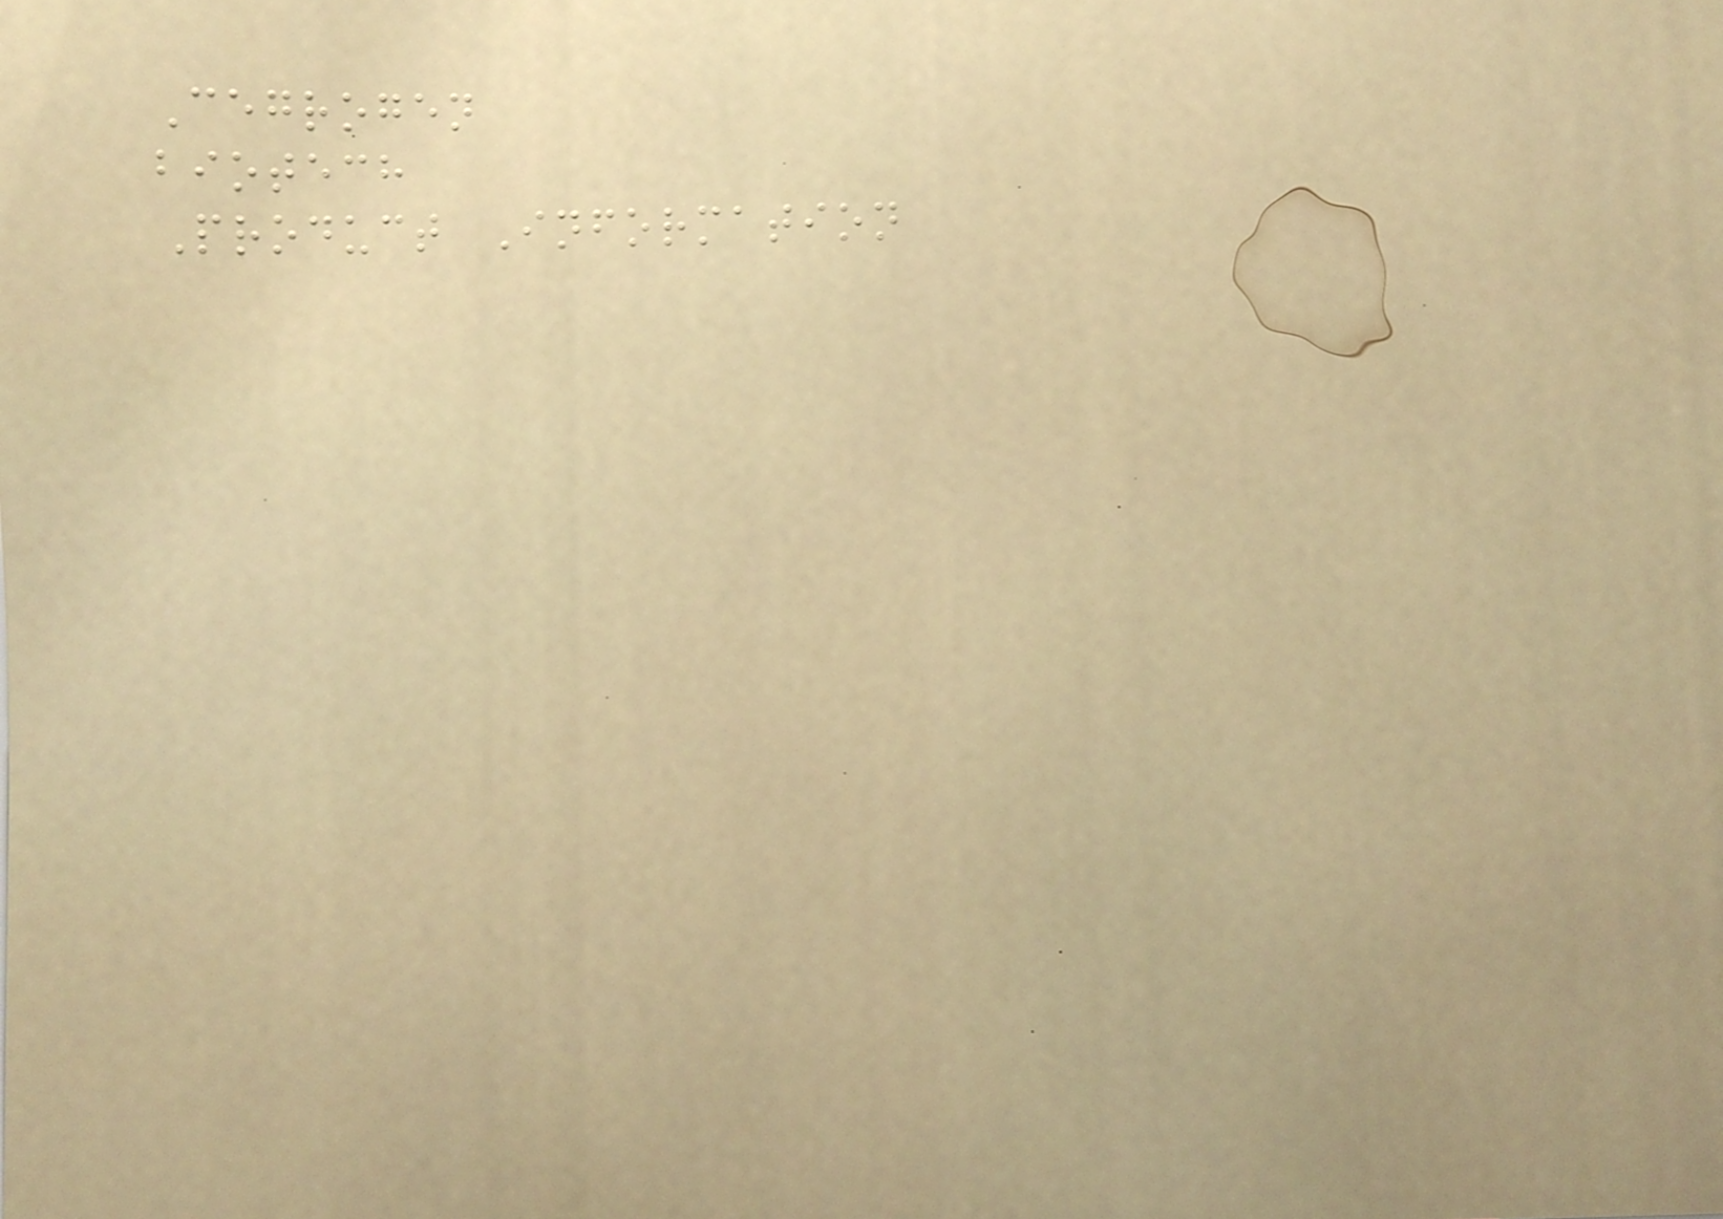Cegrogen
biotech
Product Information
